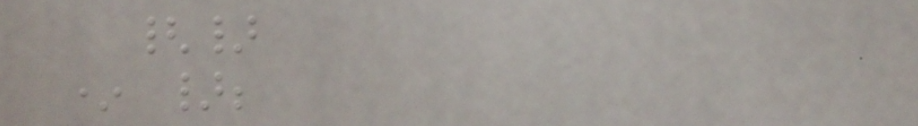{}
* };
